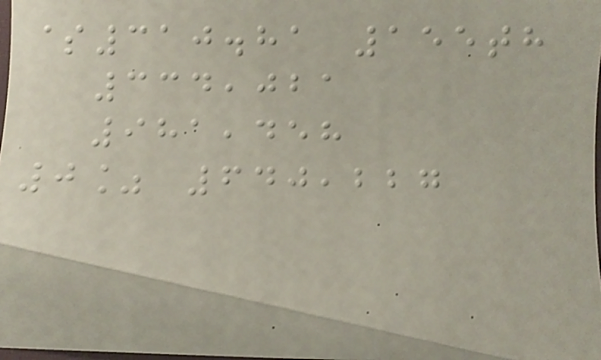$310.81 155th
334,021
981,458
0% 640,227
